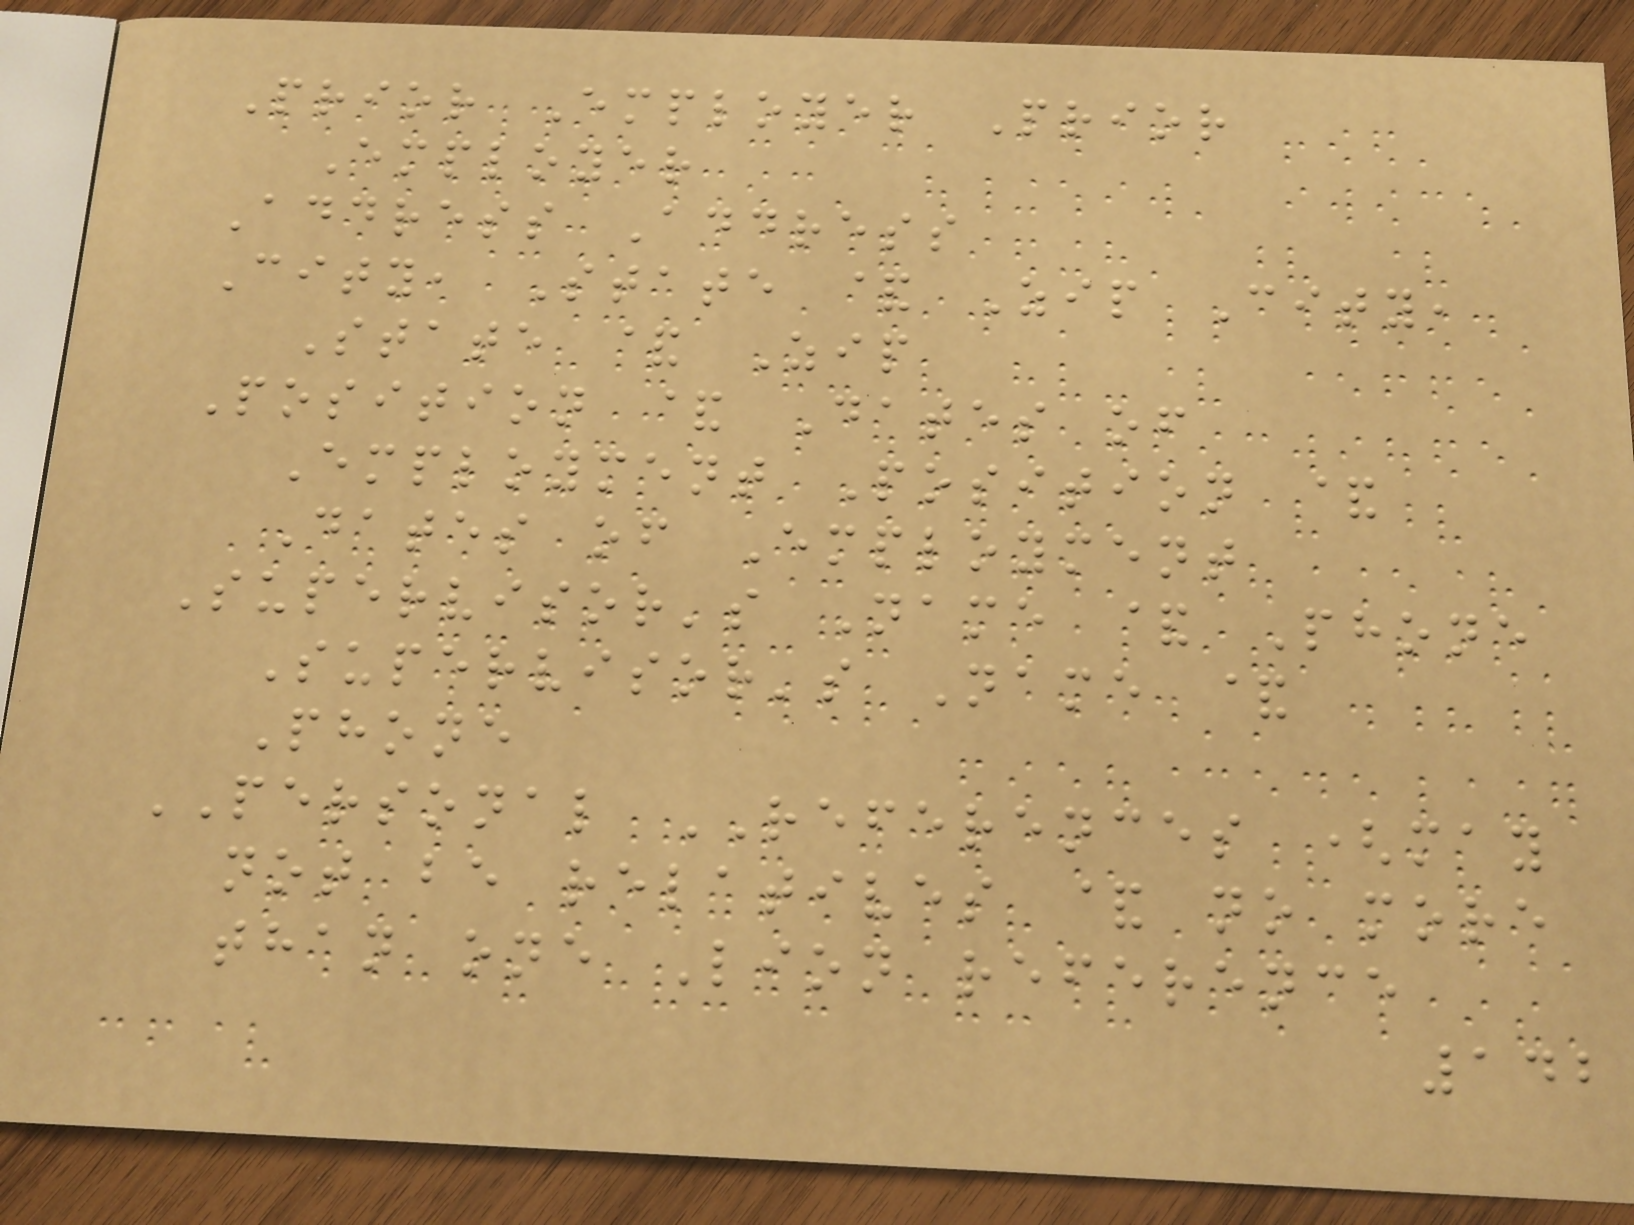Prior Employer Prior
Employer
Address Address
City, State & Zip City,
State & Zip
Position & Dates of
Employment Position &
Dates of Employment
Supervisor's Name & Phone
Supervisor's Name &
Phone
PERSONAL REFERENCES (may
not be relatives & no more
than one Lion reference
142
